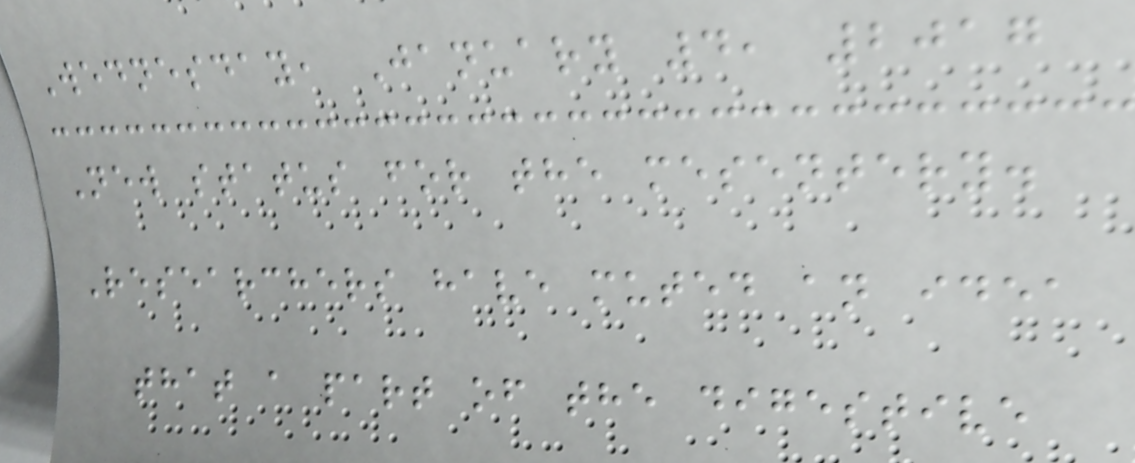Wednesday, January 4, 2017
New status for the mesentery.
Researchers have muted an idea
that a part of the digestive
